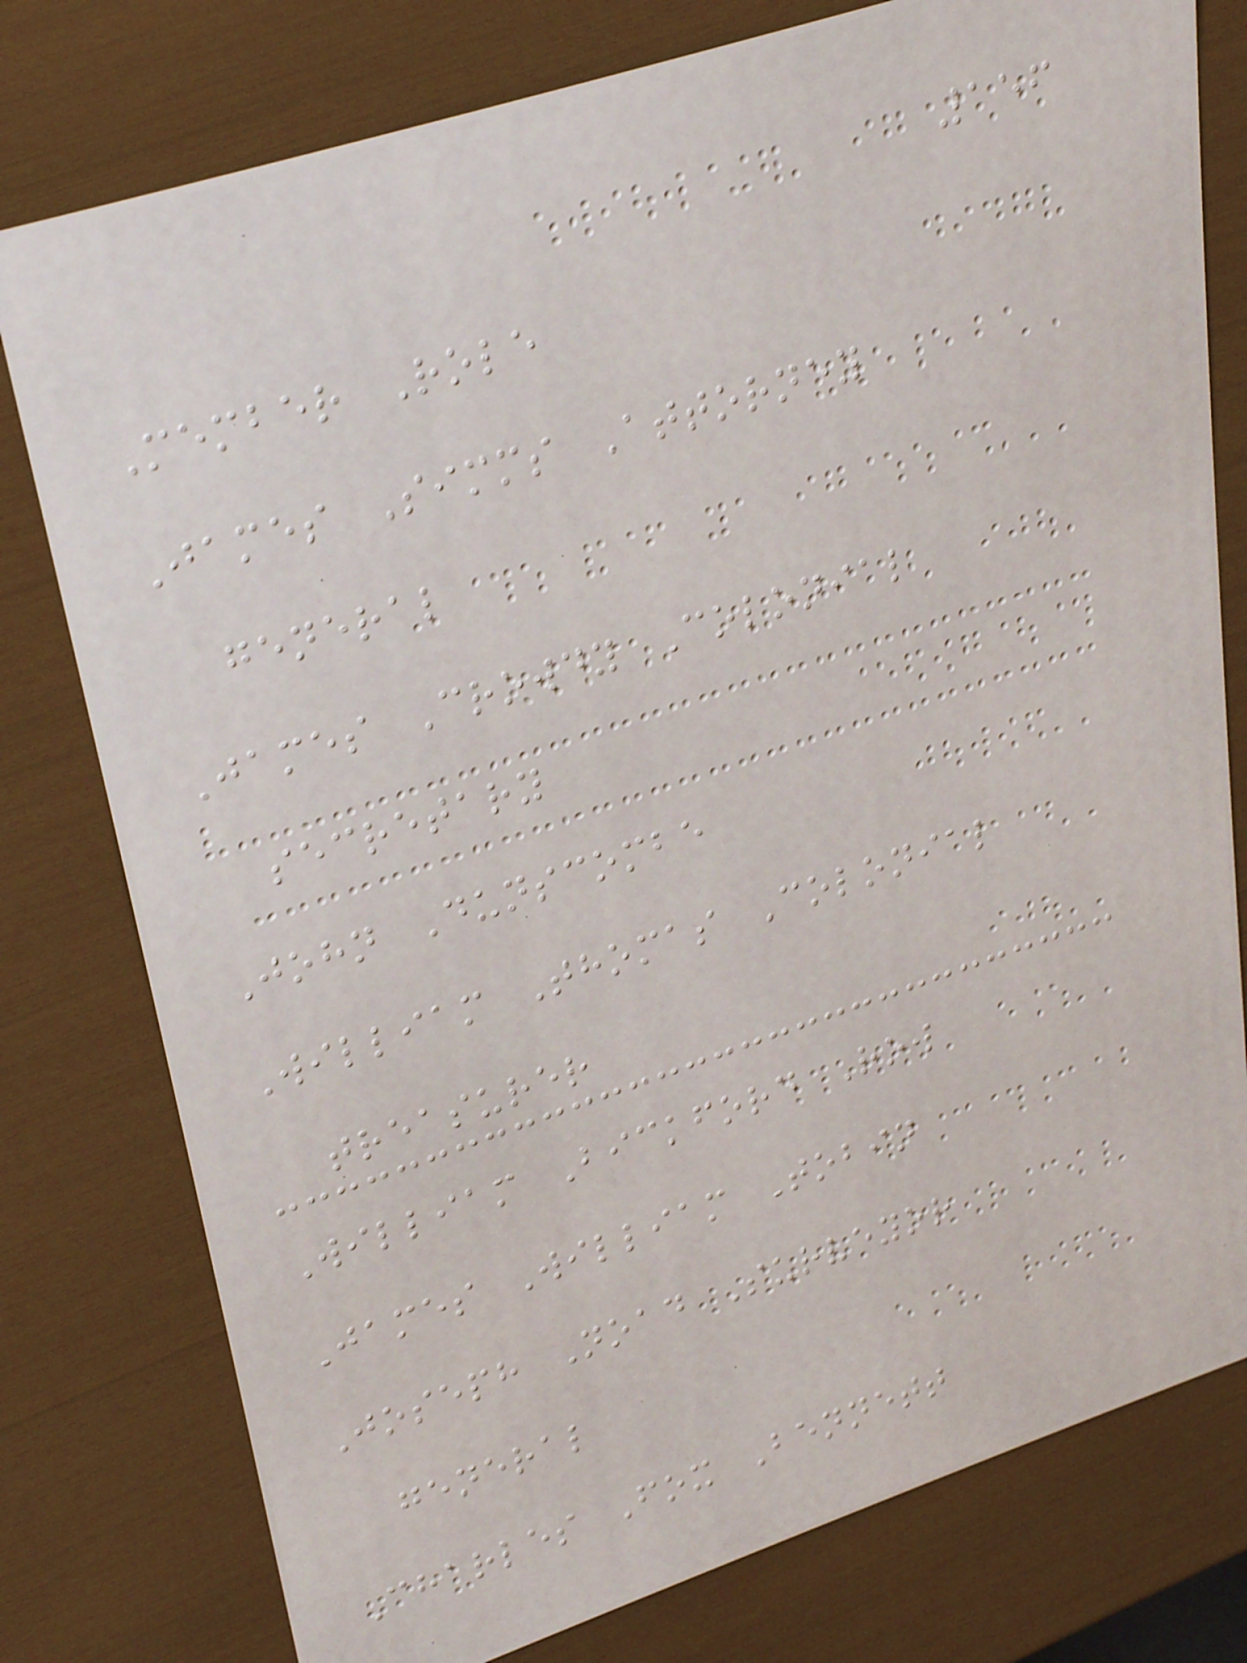156
Member Role
James Simms Attorney
general
James Crowdy Colonial
secretary
John Dunscombe
William Thomas Colonial
treasurer
William Bickford Row
James William Tobin
Joseph Noad Surveyor
general
Charles Fox Bennett
